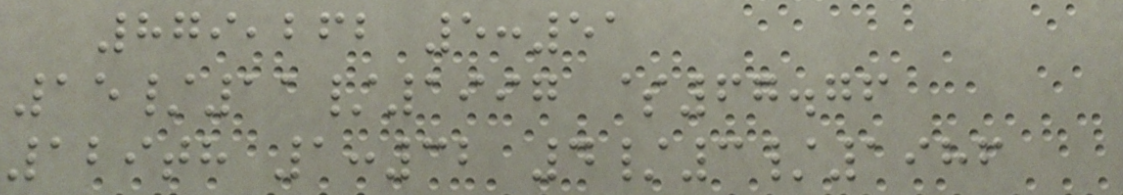879,262 5:51
15/11/1997 $67.76
129th 1:32 4/3/1986
